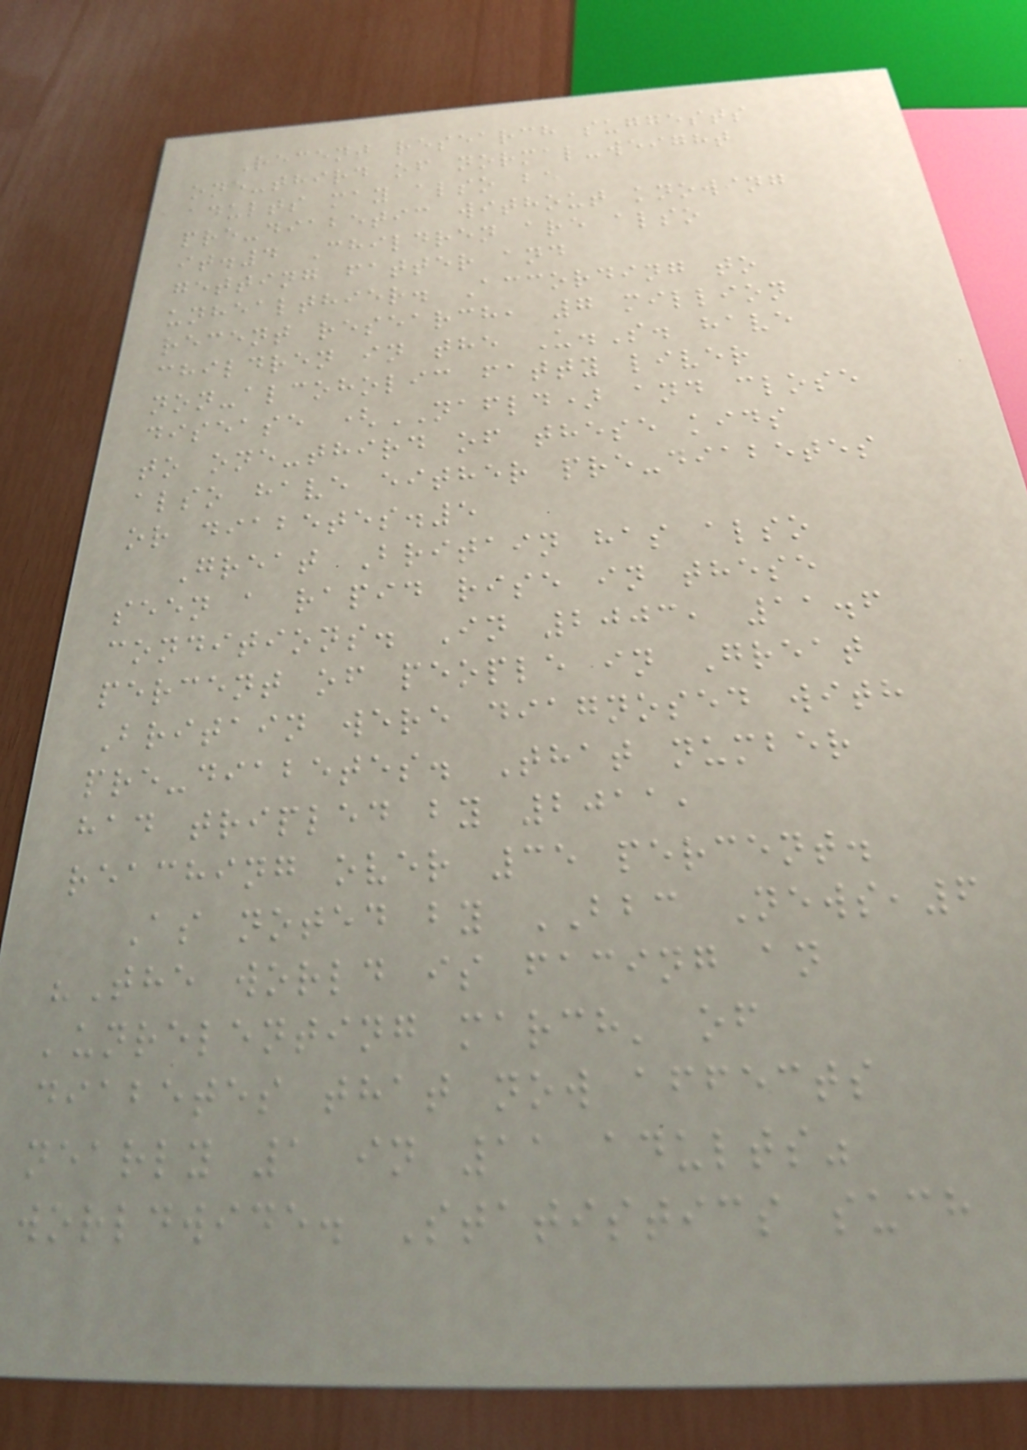Recent research suggests
one-third of normal-weight
adults may also be
pre-diabetic without knowing
it.4 Children are also
getting fatter and
unhealthier. According to
recent research, 7 million
children in the U.S. have
non-alcoholic fatty liver
disease (NAFLD) and close
to one-third of these kids
also have either pre-diabetes
or diabetes.5
Great Britain has also
seen a rapid rise in these
conditions. In 2003, 11.6
percent of people in Great
Britain were diagnosed with
pre-diabetes. That number
had tripled by 2011,
reaching over 35 percent.
As noted by BBC News,6
"The world is facing an
'unrelenting march' of
diabetes that now affects
nearly 1 in 11 adults"
worldwide. Statistics such
